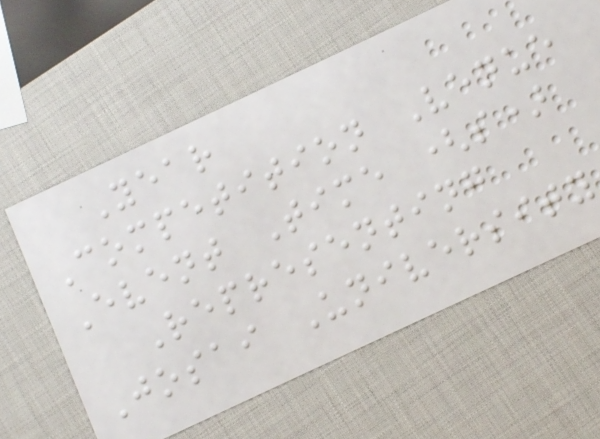Year
Competition Venue
Event Time (s)
Representing
Josai University
